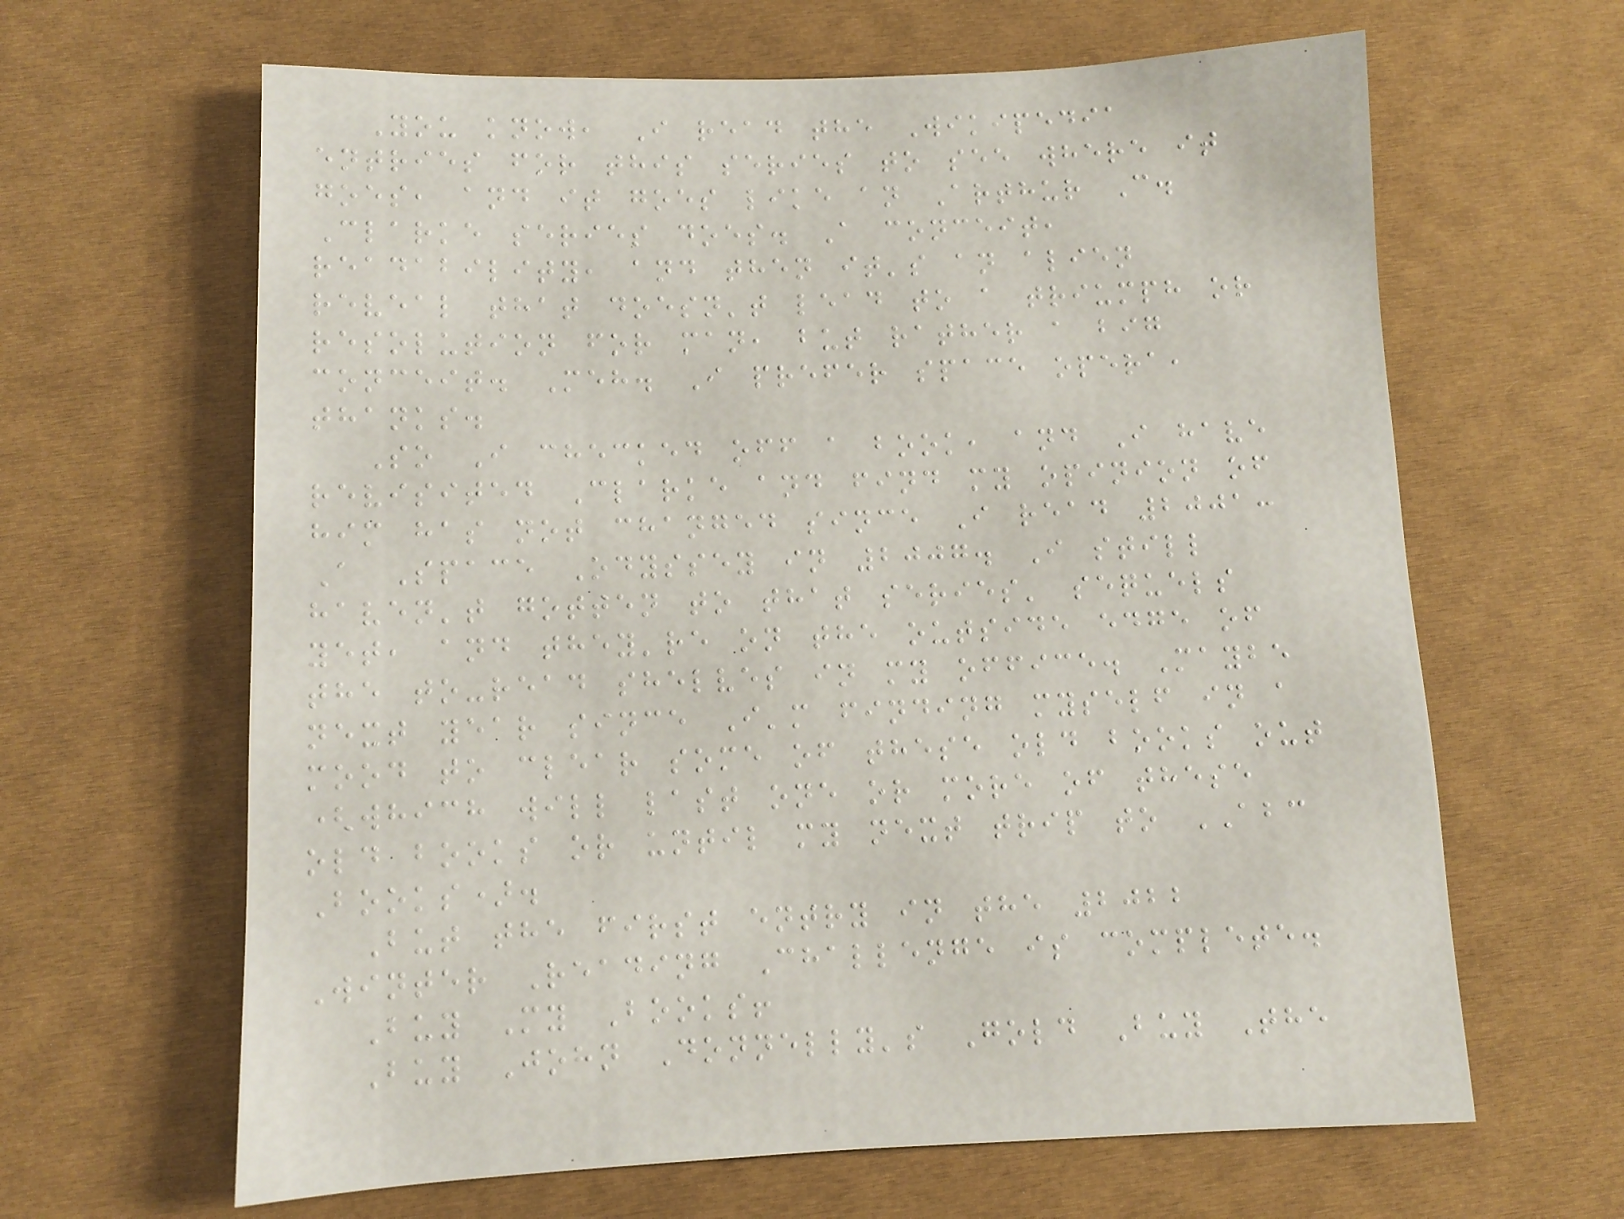You know, I read the Wikipedia
entries for this series to see where it
goes, and it goes like an Arthur C.
Clarke series does. A conceit,
readability, and then it's an alien
reveal that doesn't lead to a triumph or
resolution for man, but rather a big
conceit. Meh. I prefer space opera,
thanks.
So I checked off a book, and I have
revisited Clarke and find my opinion of
him has not changed since I read 2001:
A Space Odyssey in 2007. I still
haven't gotten to that series' sequels
yet, and they're on the outside edge of
the to-read shelves in my office. Maybe
next year since I'm finding myself in a
mood to clear some of these old books out
(which will last one or more of these
old books or until my next trip to ABC
Books).
But the first entry in the 2022
Winter Reading Challenge is complete.
Buy My Books!
Buy John Donnelly's Gold Buy The
